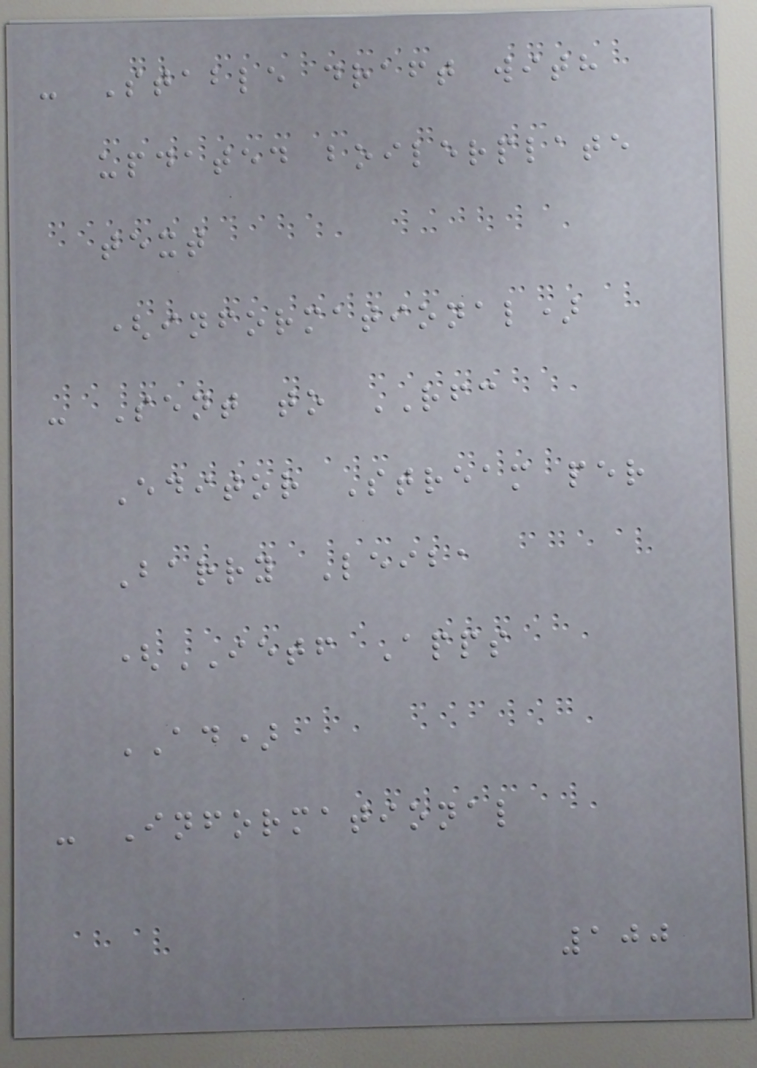- Stable draft with
updated boilerplate
text
(informational)
- Sent to RFC
Editor Stream per
Barry Leiba
(IETF Apps
AD)
- Informational
100
